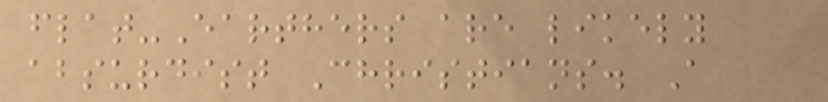flat-Earthers are likely
absurdist Christians. A
